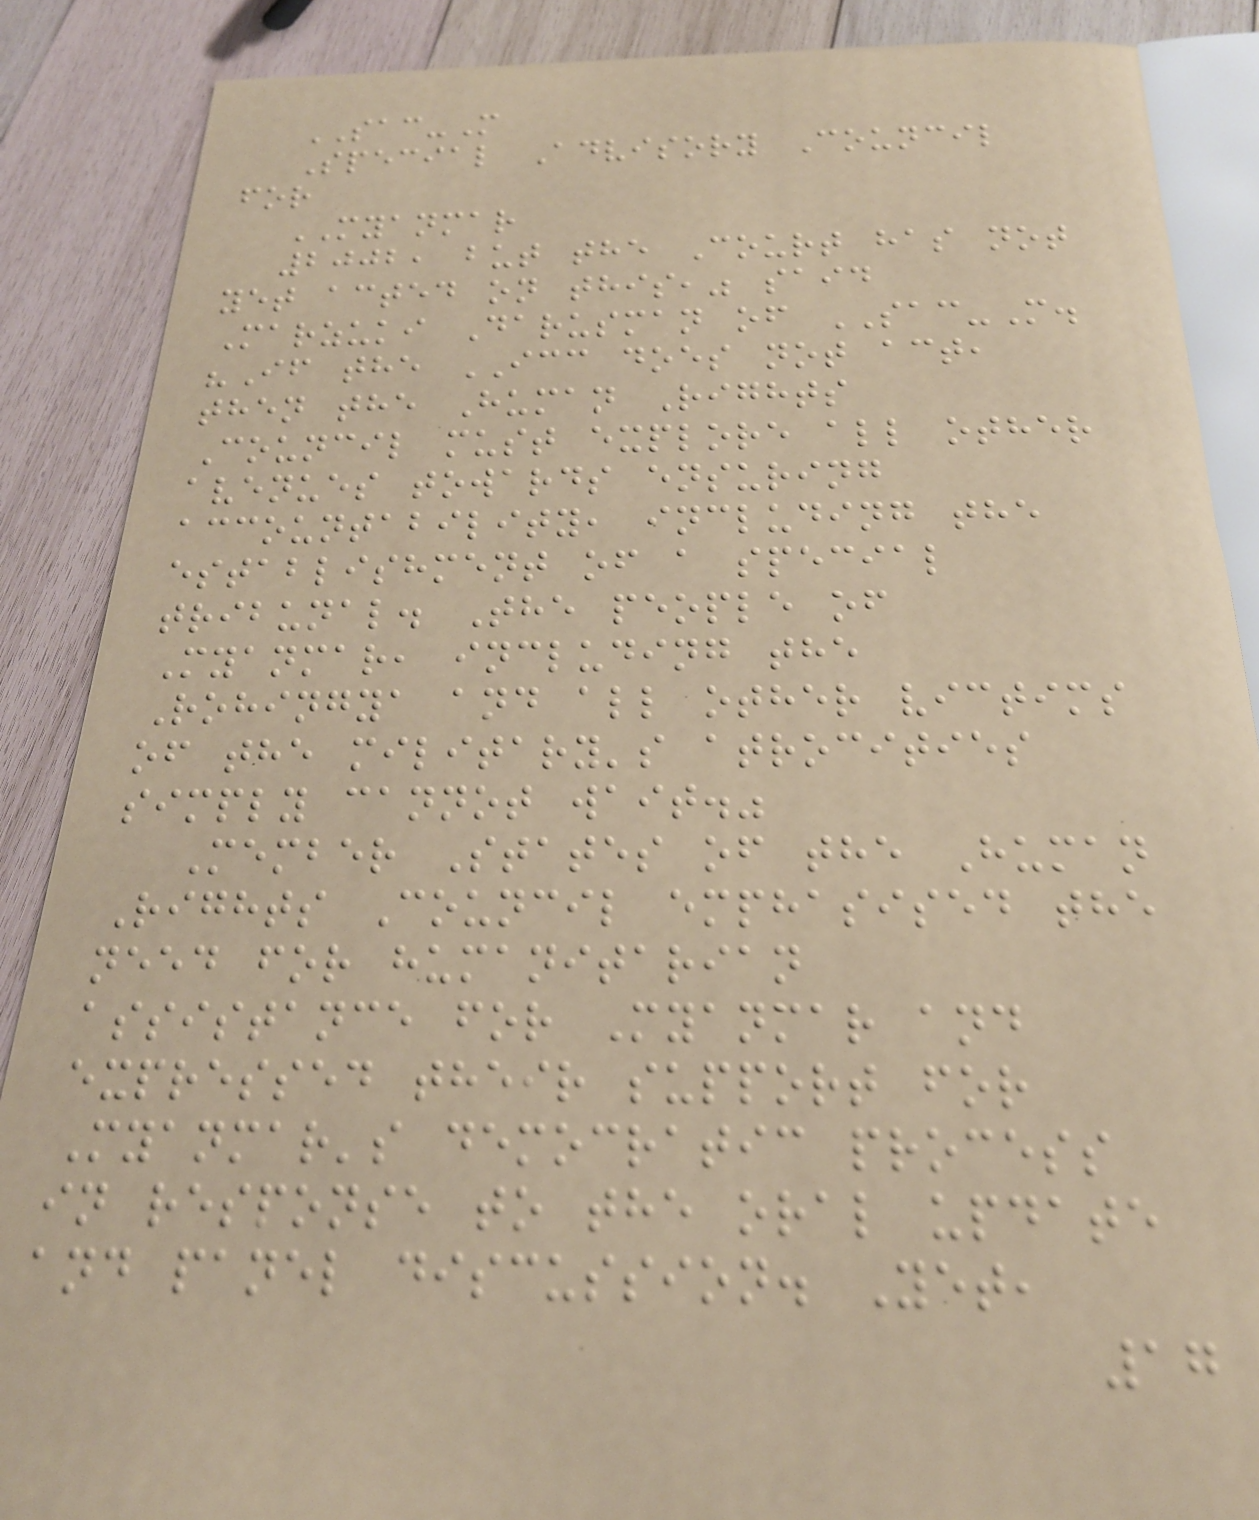SAC-M
Special Advisory Council
for
MYANMAR
2002, but the Court has not
yet acted on this," said
Marzuki Darusman of SAC-M.
"If the ICC does not act,
then the Human Rights
Council must explore all other
avenues towards ensuring
accountability, including the
establishment of a special
tribunal. The people of
Myanmar, including the
Rohingya and all other victims
of the military's atrocities
simply cannot wait."
Member States of the Human
Rights Council emphasised the
need for humanitarian
assistance for Myanmar and
expressed their support for
Myanmar's democratic process
in response to the oral update
and panel discussion. Yet,
17
